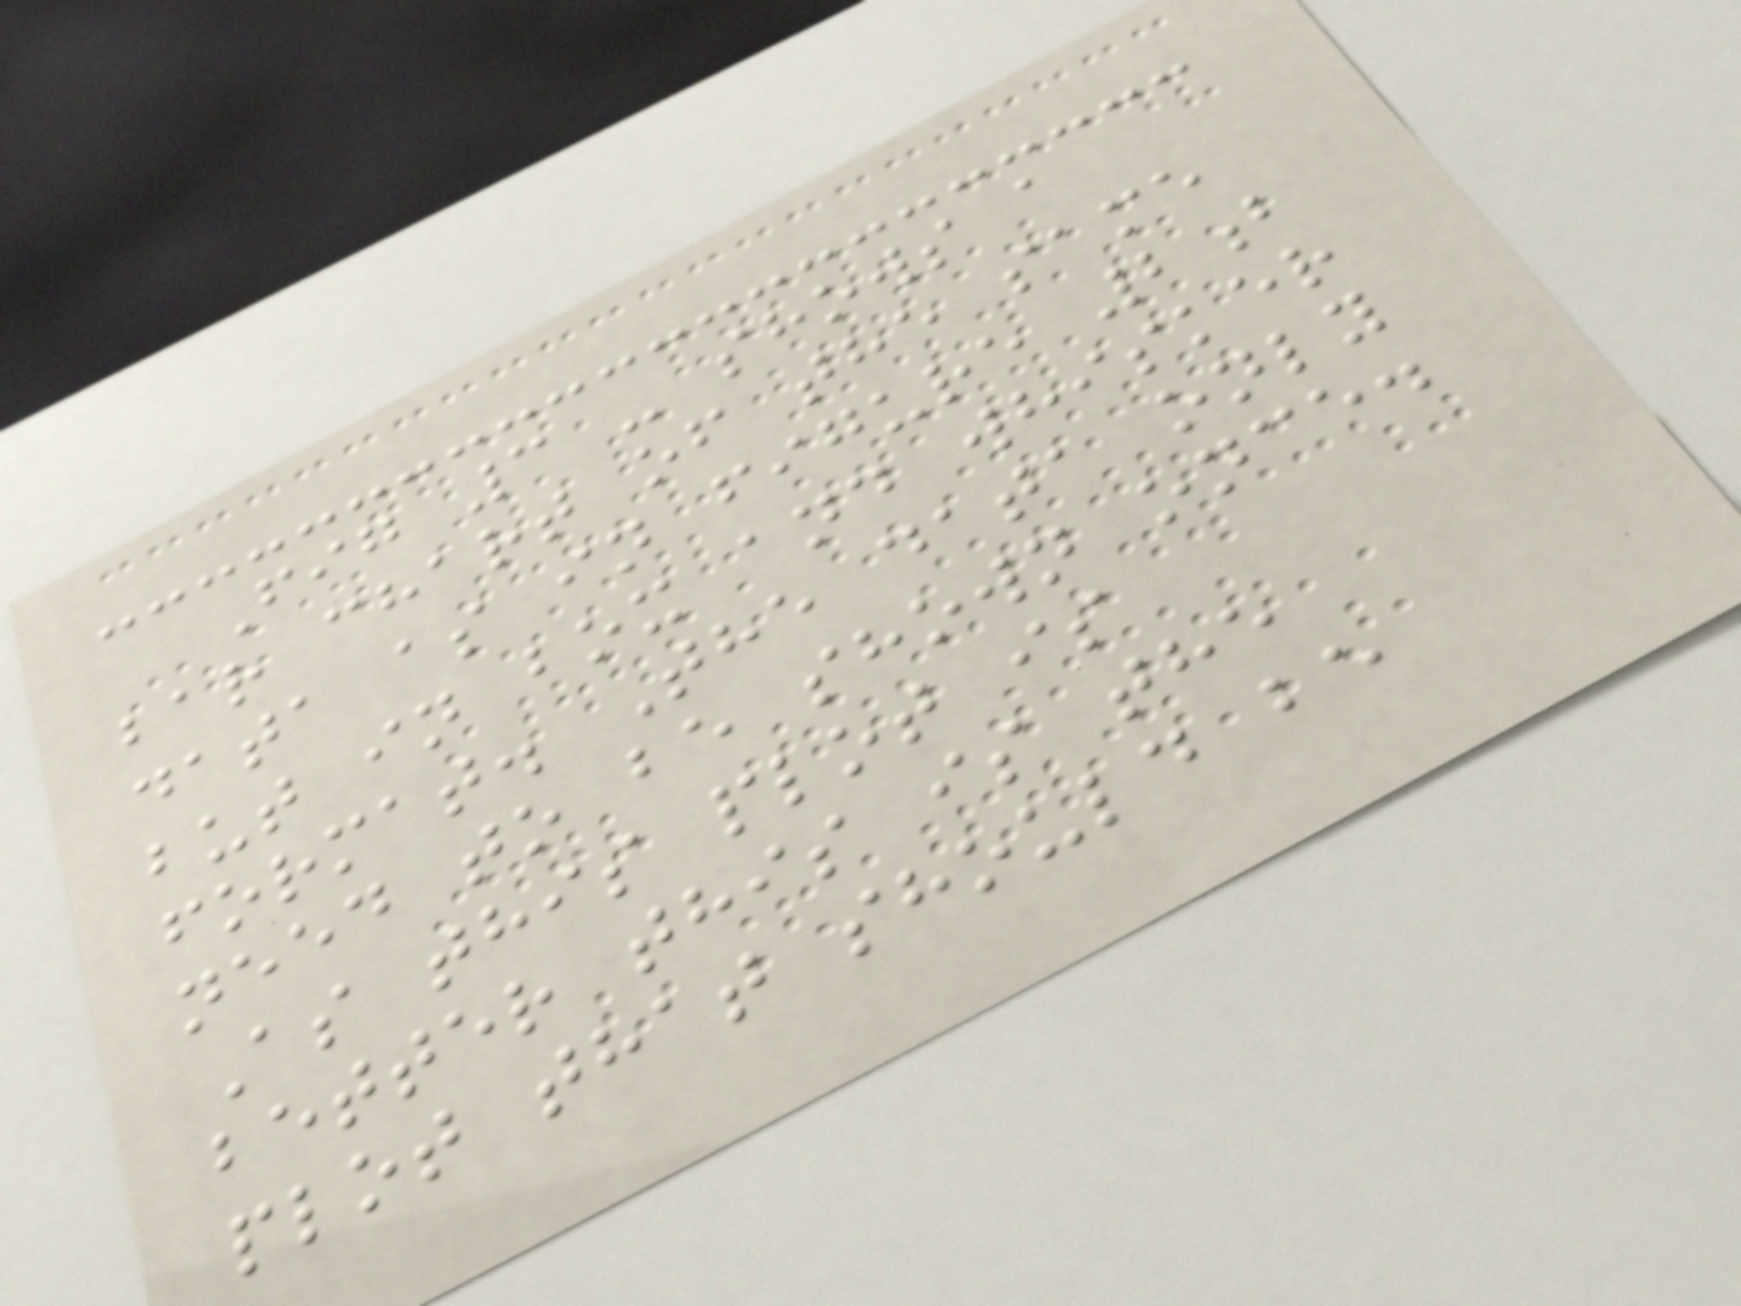Fig 3 - shows a
bar chart of the same
data as in figure 2b
but in box and whisker
format. The data only
need to be shown once.
As this plot is
better this is the
plot that should be
